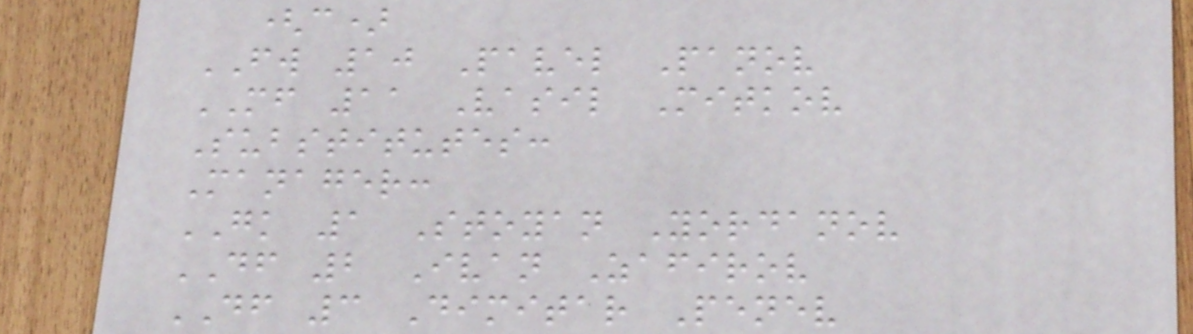(c)
FW 10 Pavel Panov
MF 11 Vasil Mitkov
Substitutes:
Manager:
GK 1 Stoyan Yordanov
DF 2 Ivan Zafirov
DF 3 Dimitar Penev
